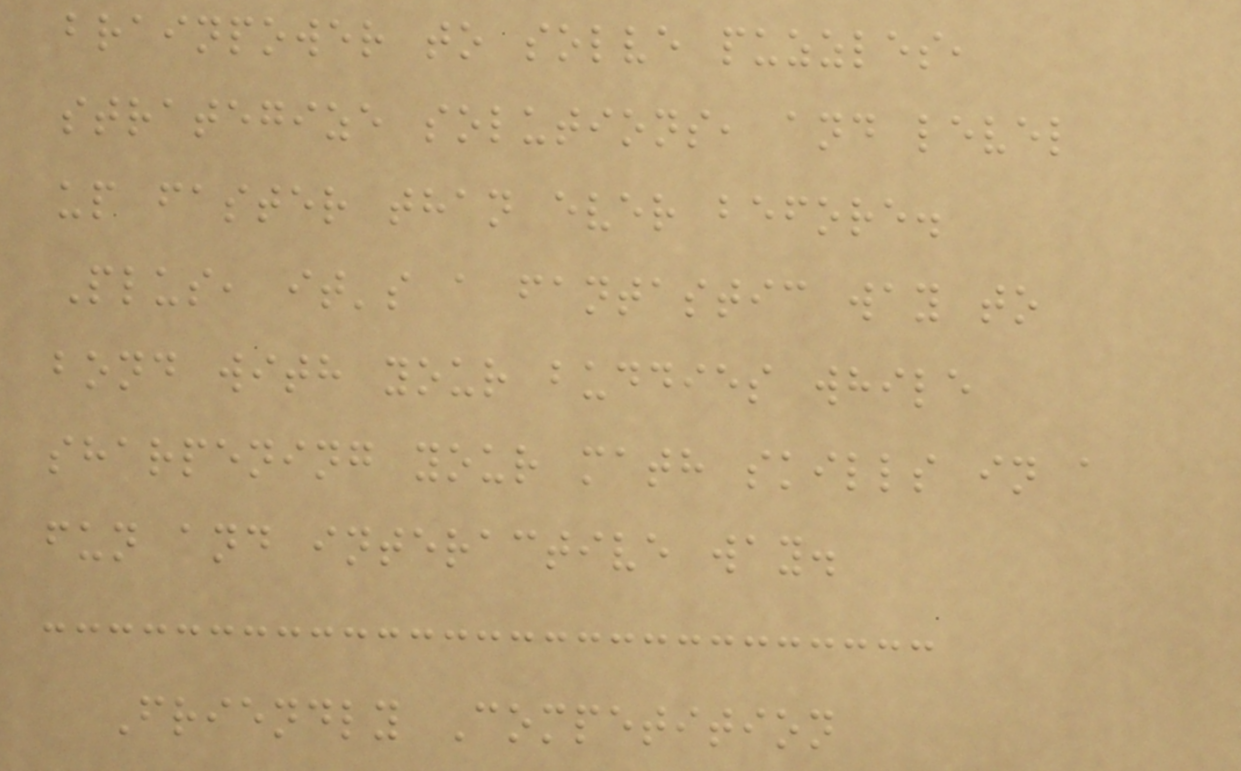brainpower to solve puzzles,
strategize solutions, and level
up faster than ever before.
Plus, it's a fantastic way to
bond with your buddies while
sharpening your math skills in a
fun and interactive way.
Friendly Competition
